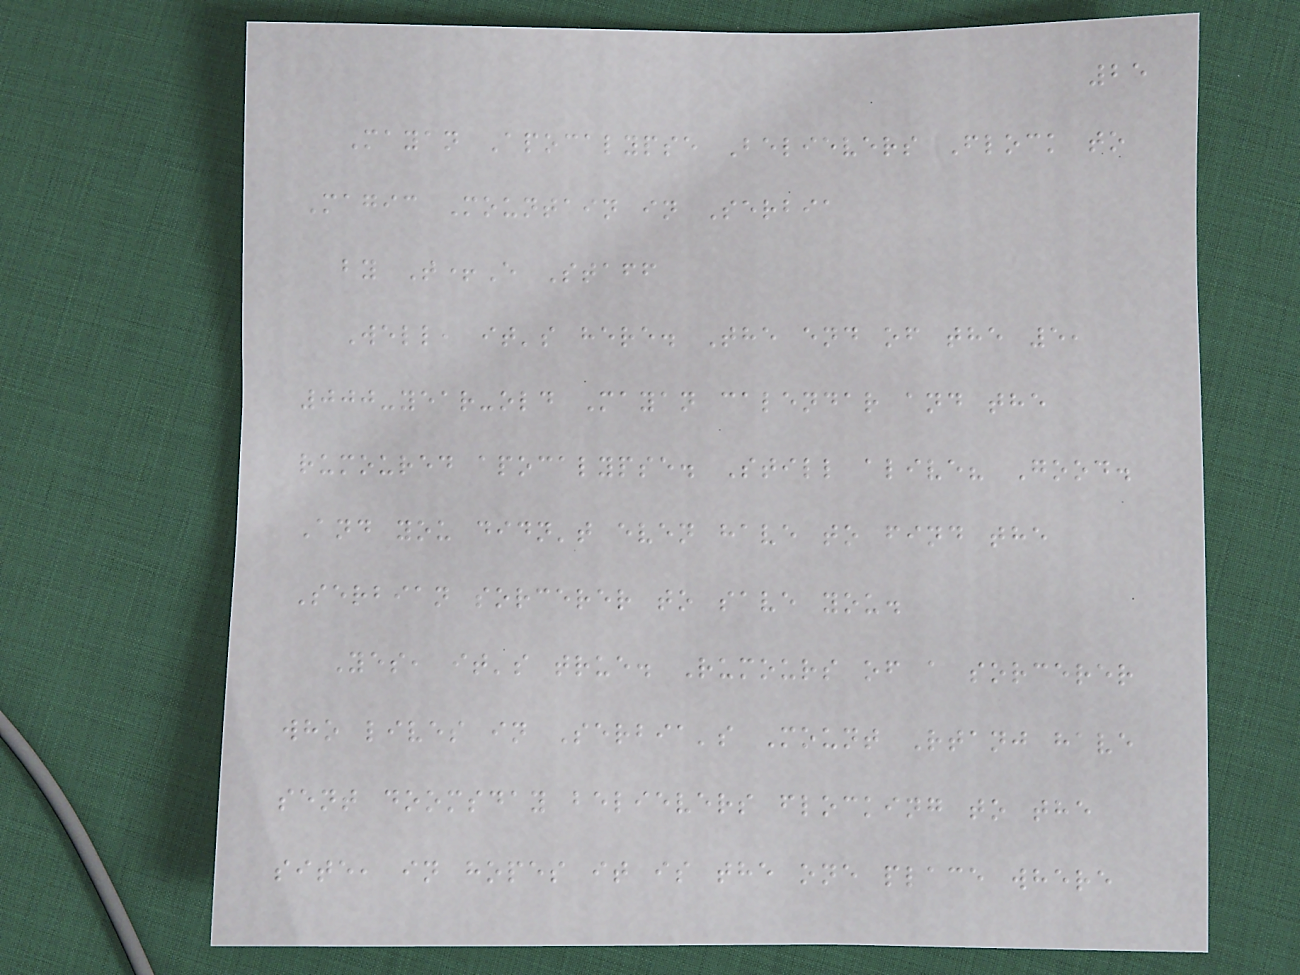25
Mayan Apocalypse Believers Flock to
Magic Mountain in Serbia
by T+E Staff
Well, it's here. The end of the 5,
000-year-old Mayan calendar and the
rumoured apocalypse. Still alive? Good.
And you didn't even have to find the
Serbian sorcerer to save you.
Yes, it's true. Rumours of a sorcerer
who lives in Serbia's Mount Rtanj have
sent doomsday believers flocking to the
site, in hopes it is the one place where
